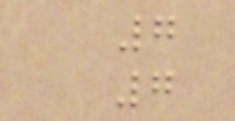7
7
